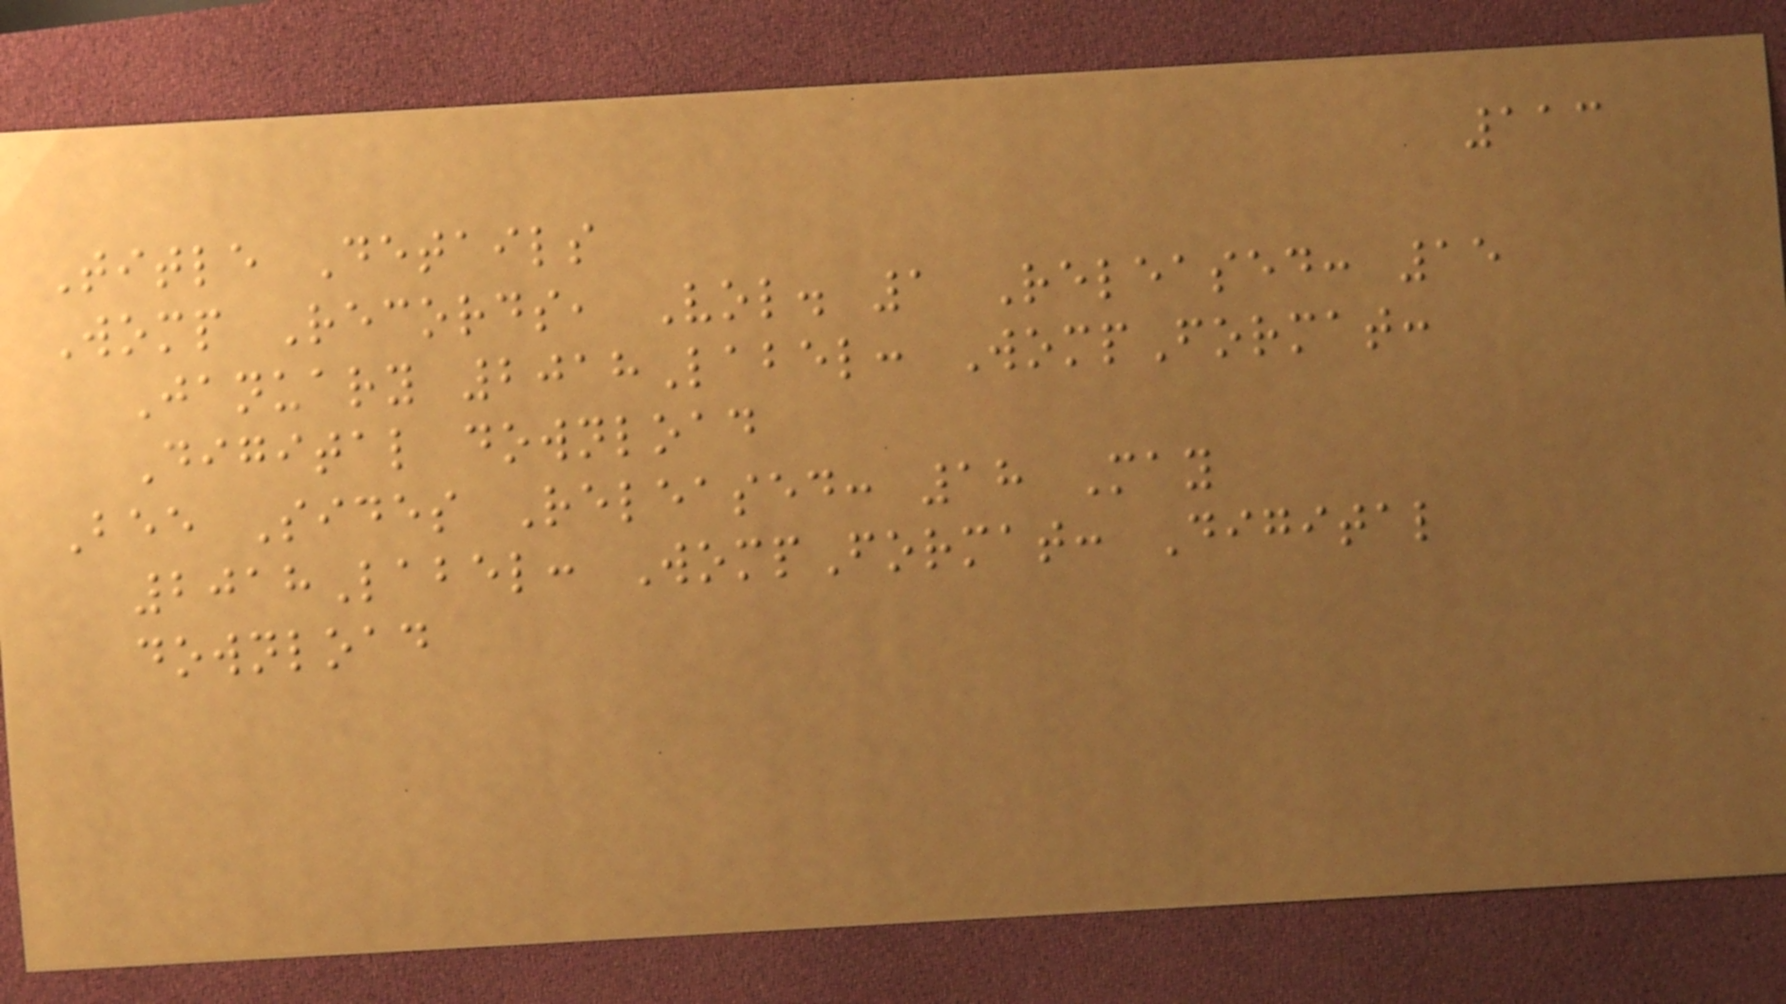113
Title Details
Womp Records, Vol. 1 Released: 15
January 2018Label: WompFormat:
Digital download
Bee Sides Released: 18 May
2018Label: WompFormat: Digital
download
